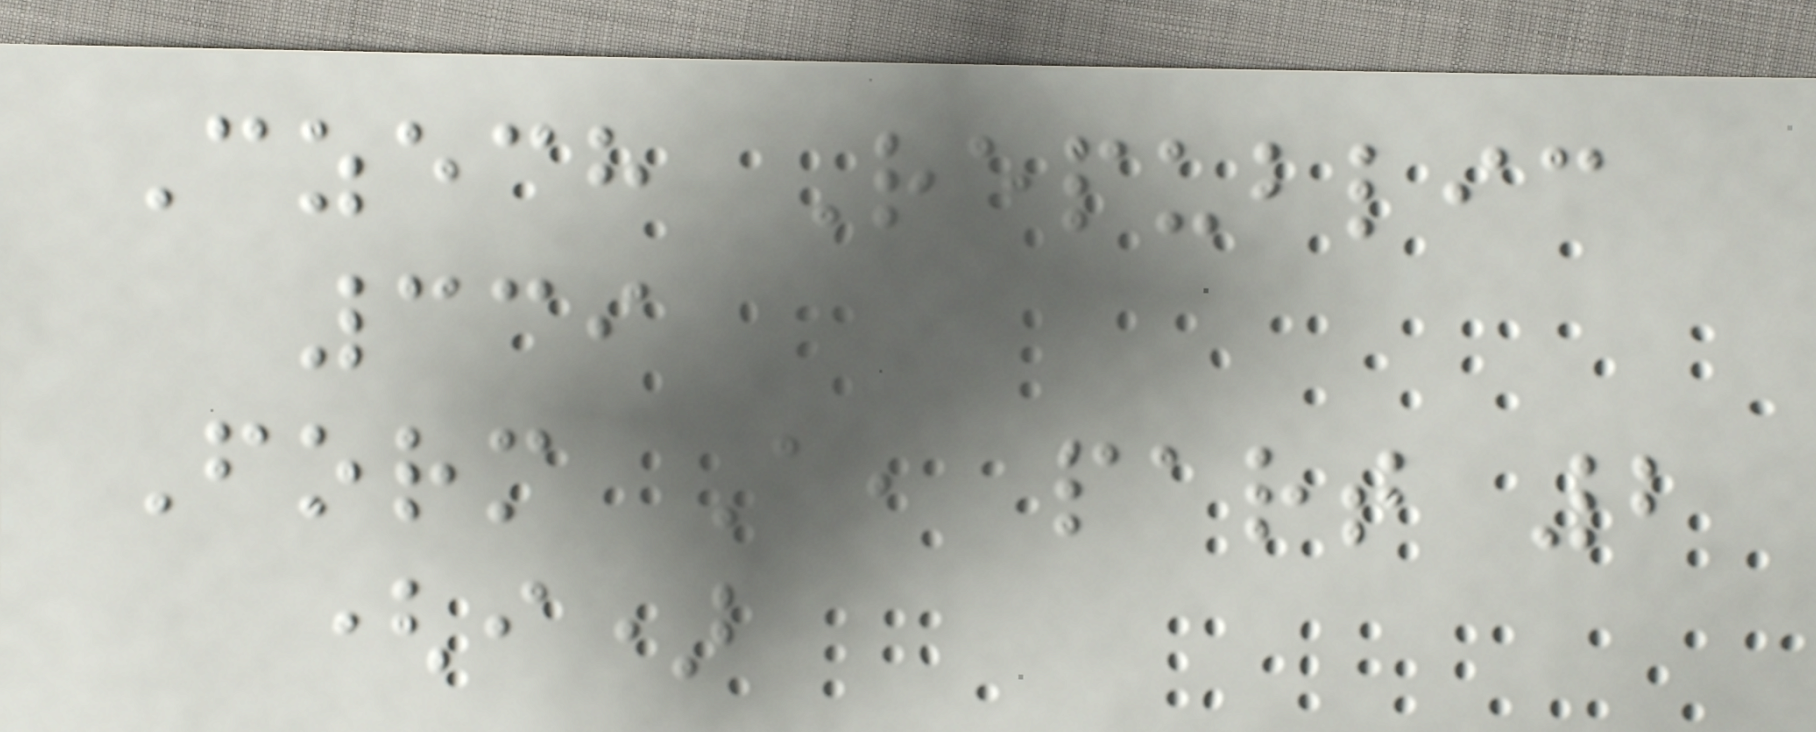Czech Republic
339
Form A, part 2
(i)
